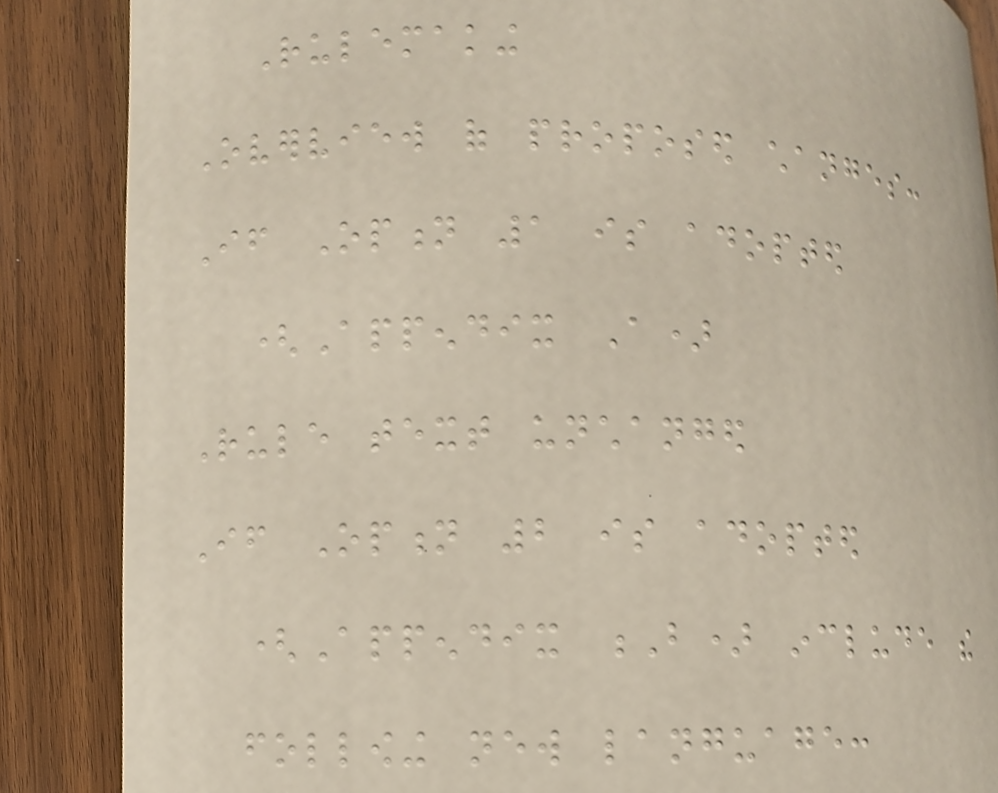Rulemaking
Overview of proposed changes:
If Option 1 is adopted
(Appendix A)
Rule text unchanged
If Option 2 is adopted
(Appendix B) include the
following new language:
